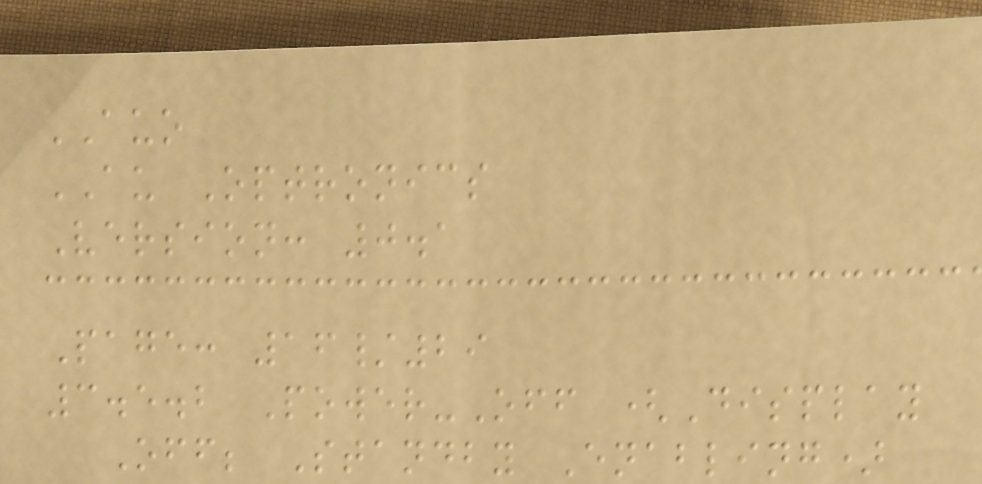AUO
AU Optronics
Version: 0.1
Page: 16/29
3.5.2 Power-Off (Display
Off; Standby Enabling)
